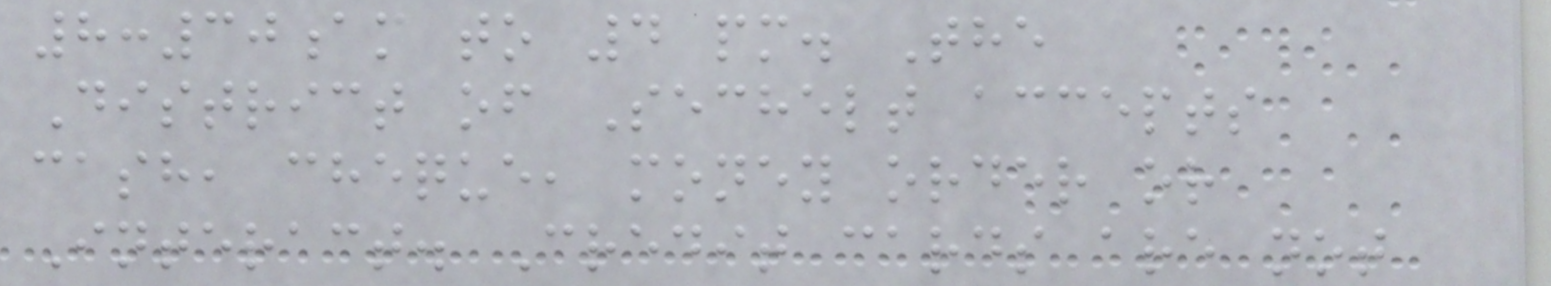8:30am to 4 pm. The
District of Sechelt accepts
cash, cheque, money order or
Interact. Credit cards are not
